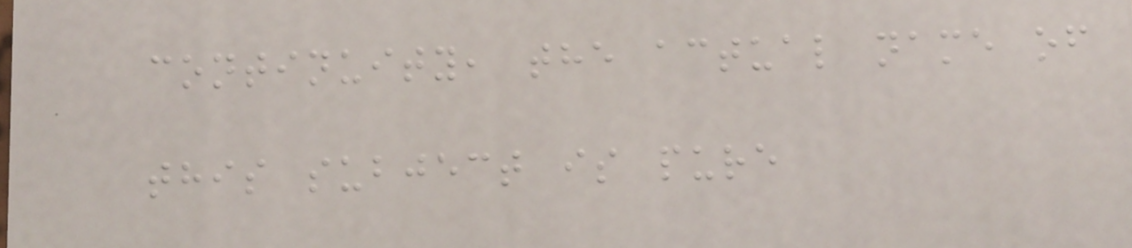continuity, the actual name of
this subject is pure
